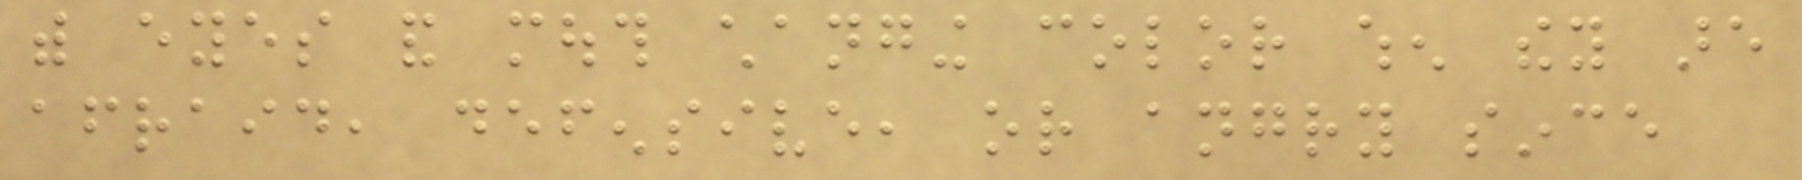with eyes and mouth changing color when they are
afraid, defensive, or angry since
